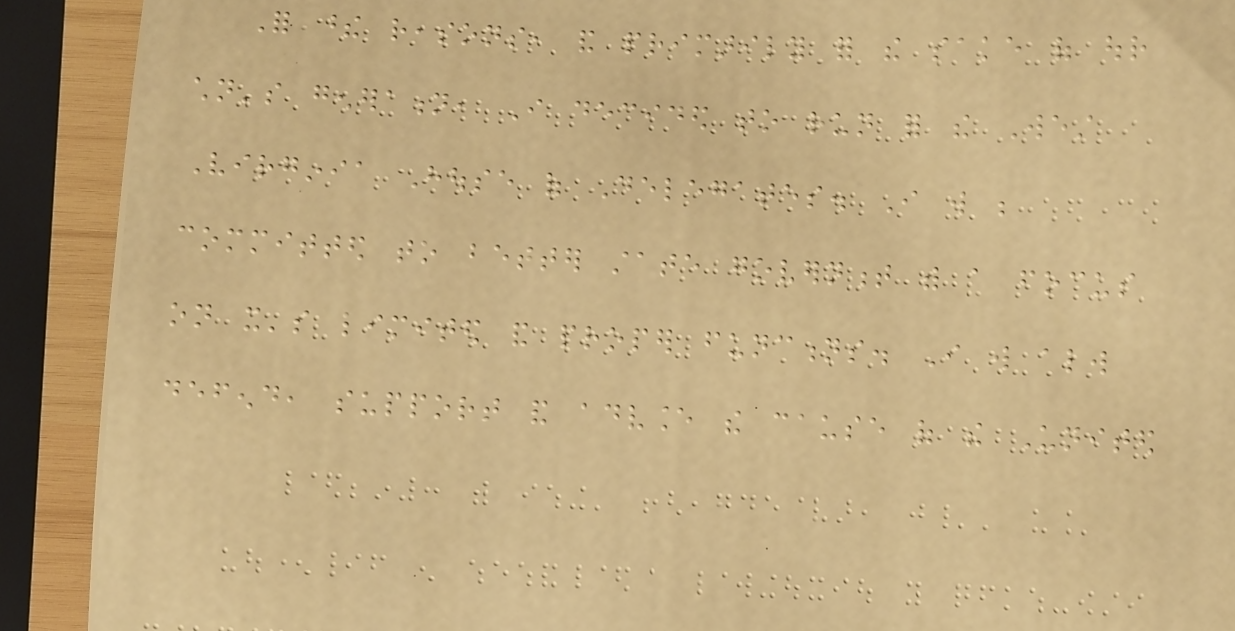For these reasons, and primarily for the sake of our
children's generation, I decided to run for the West
Virginia House of Delegates. I will be
committed to better state government with a focus
on it's limited and proper functions. I will always
defend, support and advance the cause of the United
